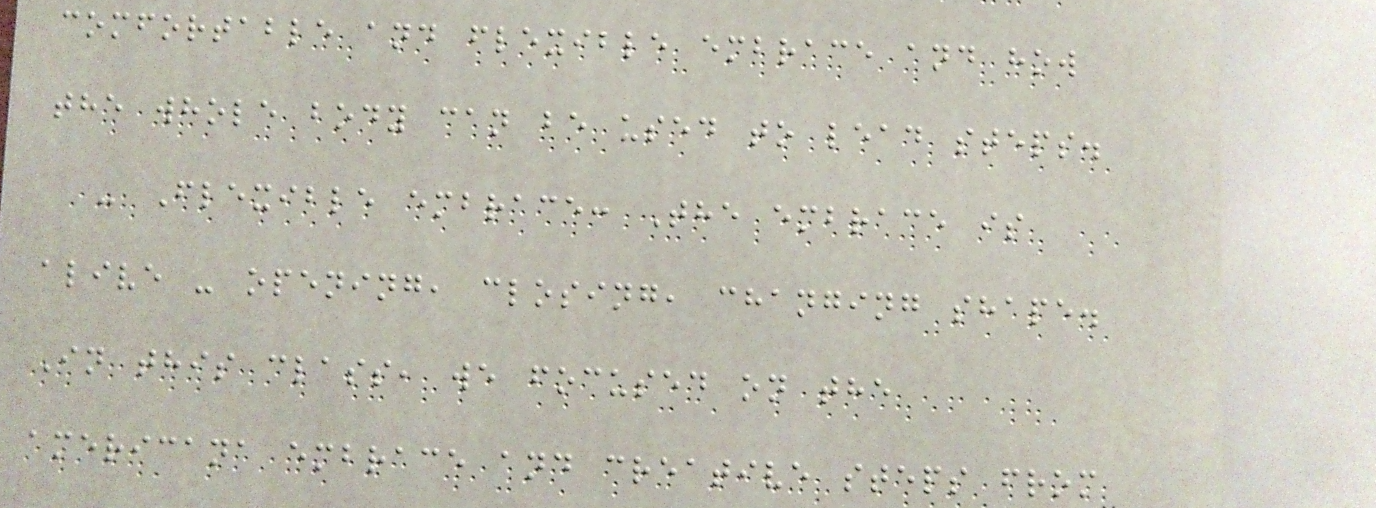comfortable and flexible embrace and how
the whole body can be used to lead steps.
- Flexible embrace: The embrace is
alive - opening, closing, changing shape.
In this class, we focused on the
americana embrace and creative steps from
